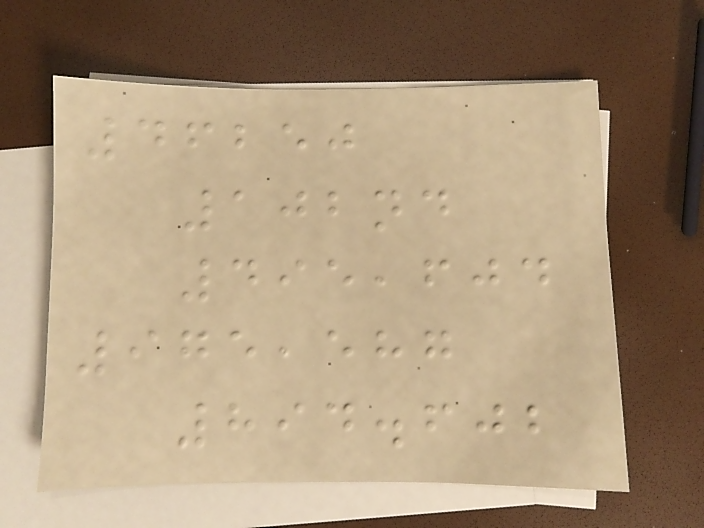46250
102nd
495,604
975,587
894.602
